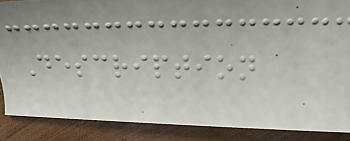Description
